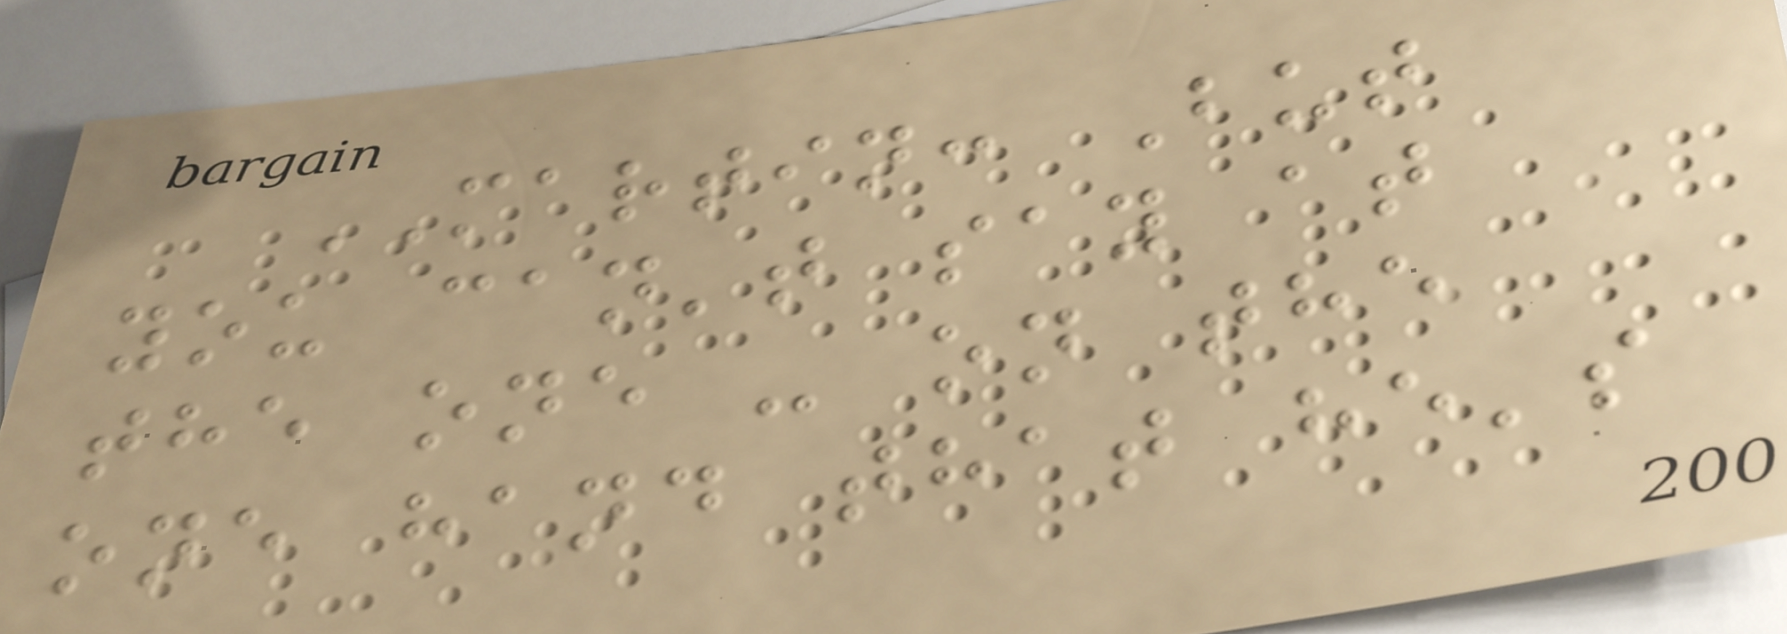MARTIN: But
you can't say at
the one - on the
one hand that he's
